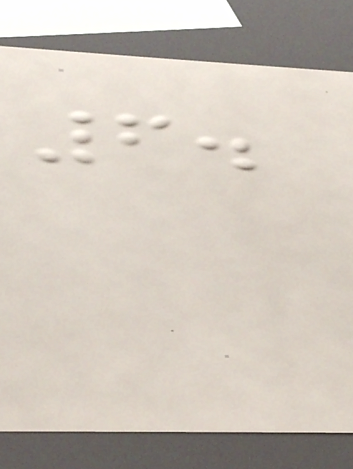6.
